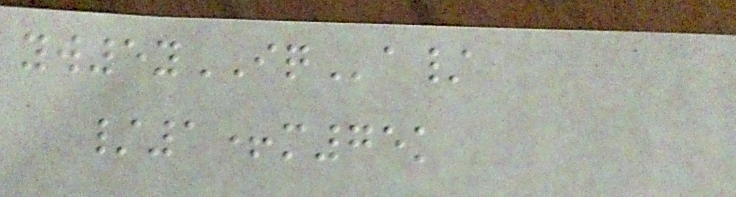yw5yIQa/
/1+m75k
